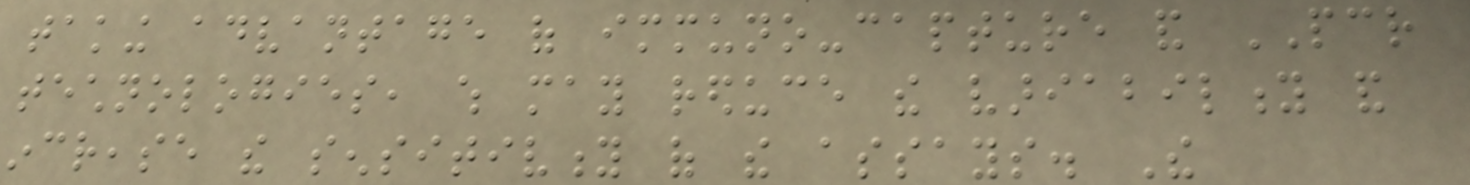taking advantage of immuno-capture and PCR
technologies, which may reduce the variability and
increase the sensitivity of the assays. The
